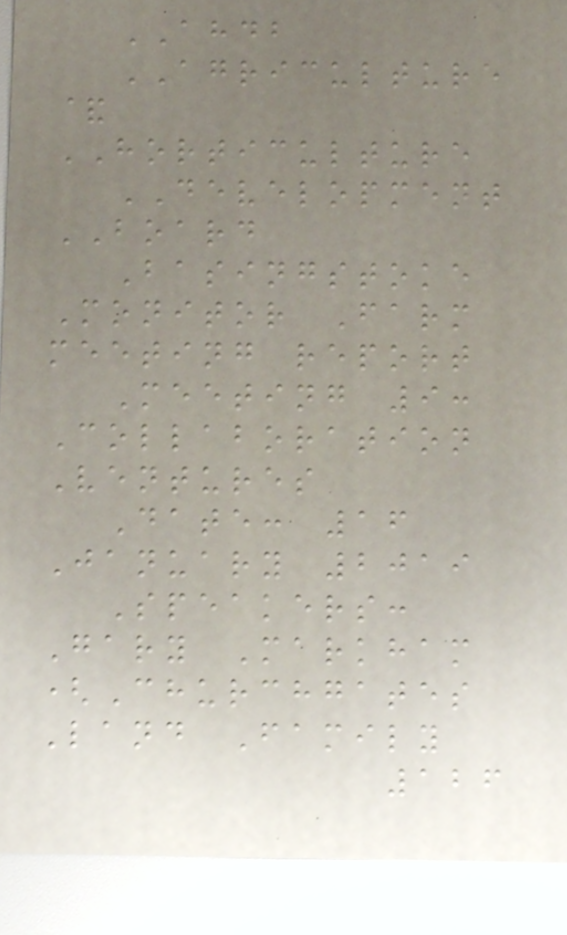AHDB
AGRICULTURE
&
HORTICULTURE
DEVELOPMENT
BOARD
Basingstoke
Monitor Farm
meeting report
Meeting 9:
Collaboration
Ventures
Date: 16
January 2019
Speakers:
Gary Markham
(Churchgates
Land Family
126
